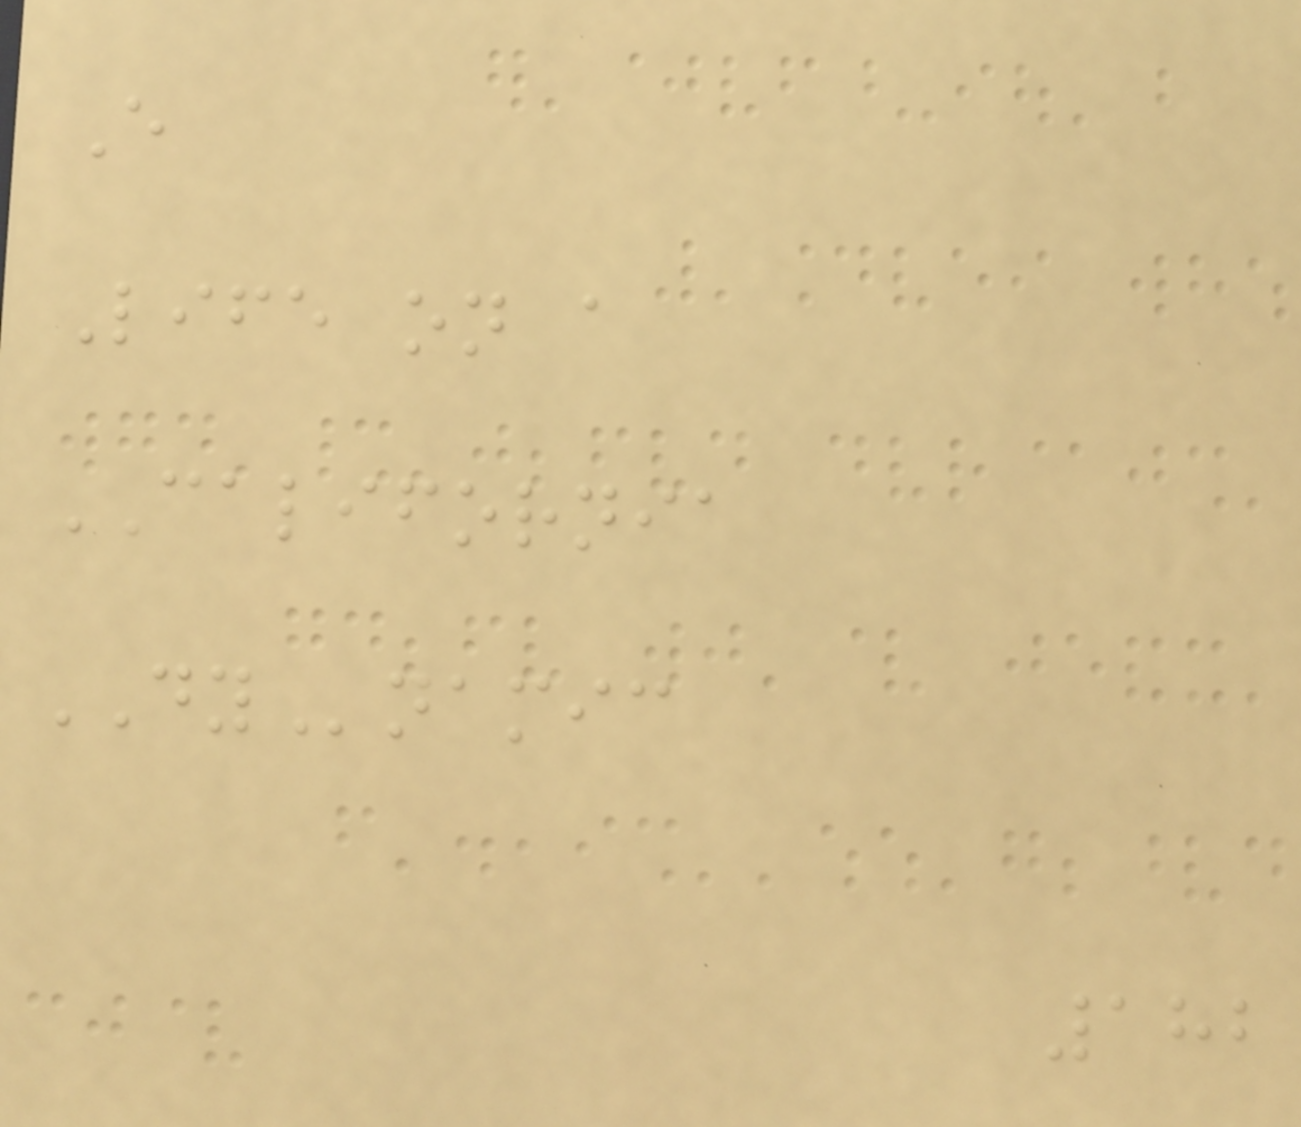E
Life on a
CALIFORNIA
DYnamic
182
